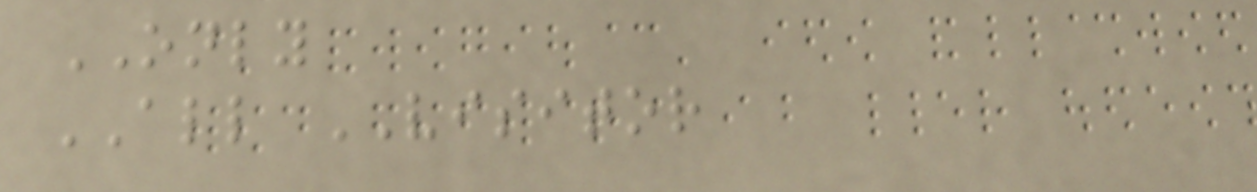ONLY
ALL VISITOR
